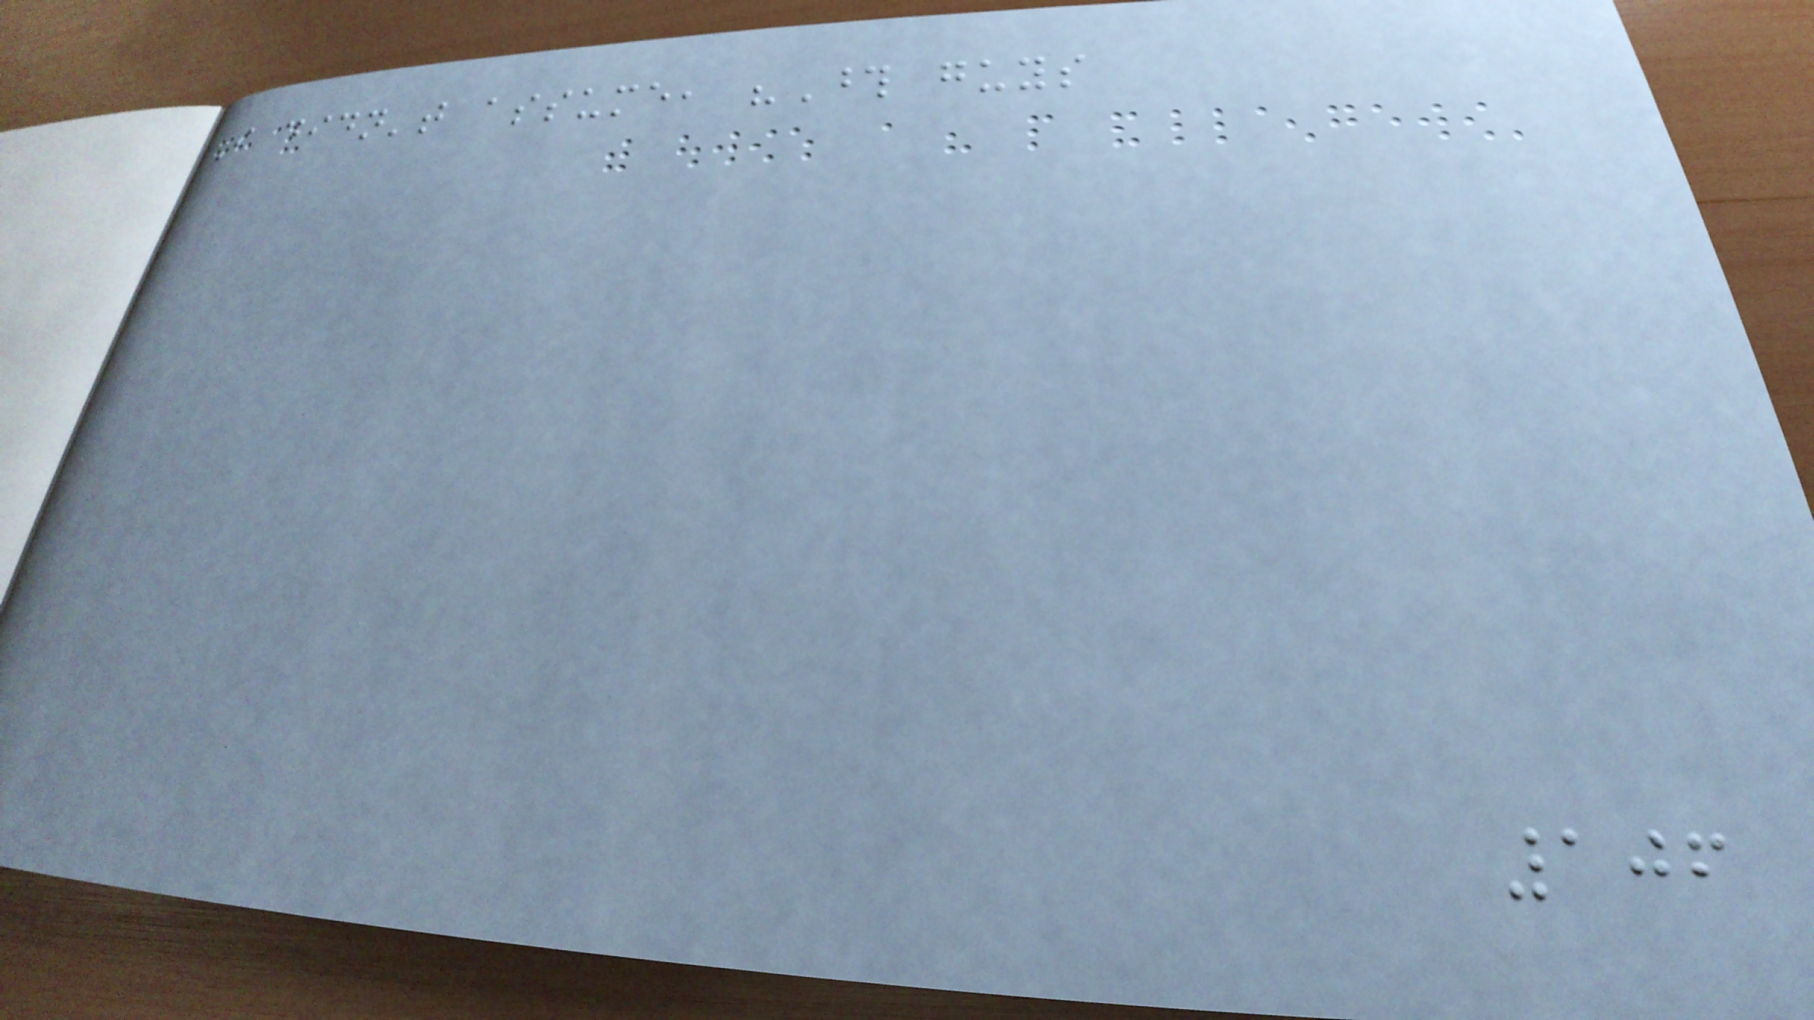I didn't assume, "Those guys
106
